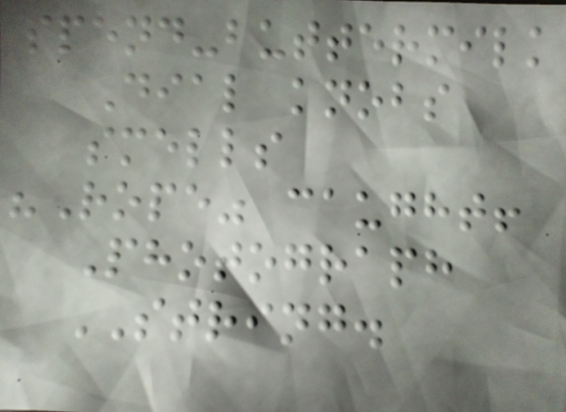spend-buttermilk
Dial knobs
smells
"Rope" caught!
Photograph
STRING.
